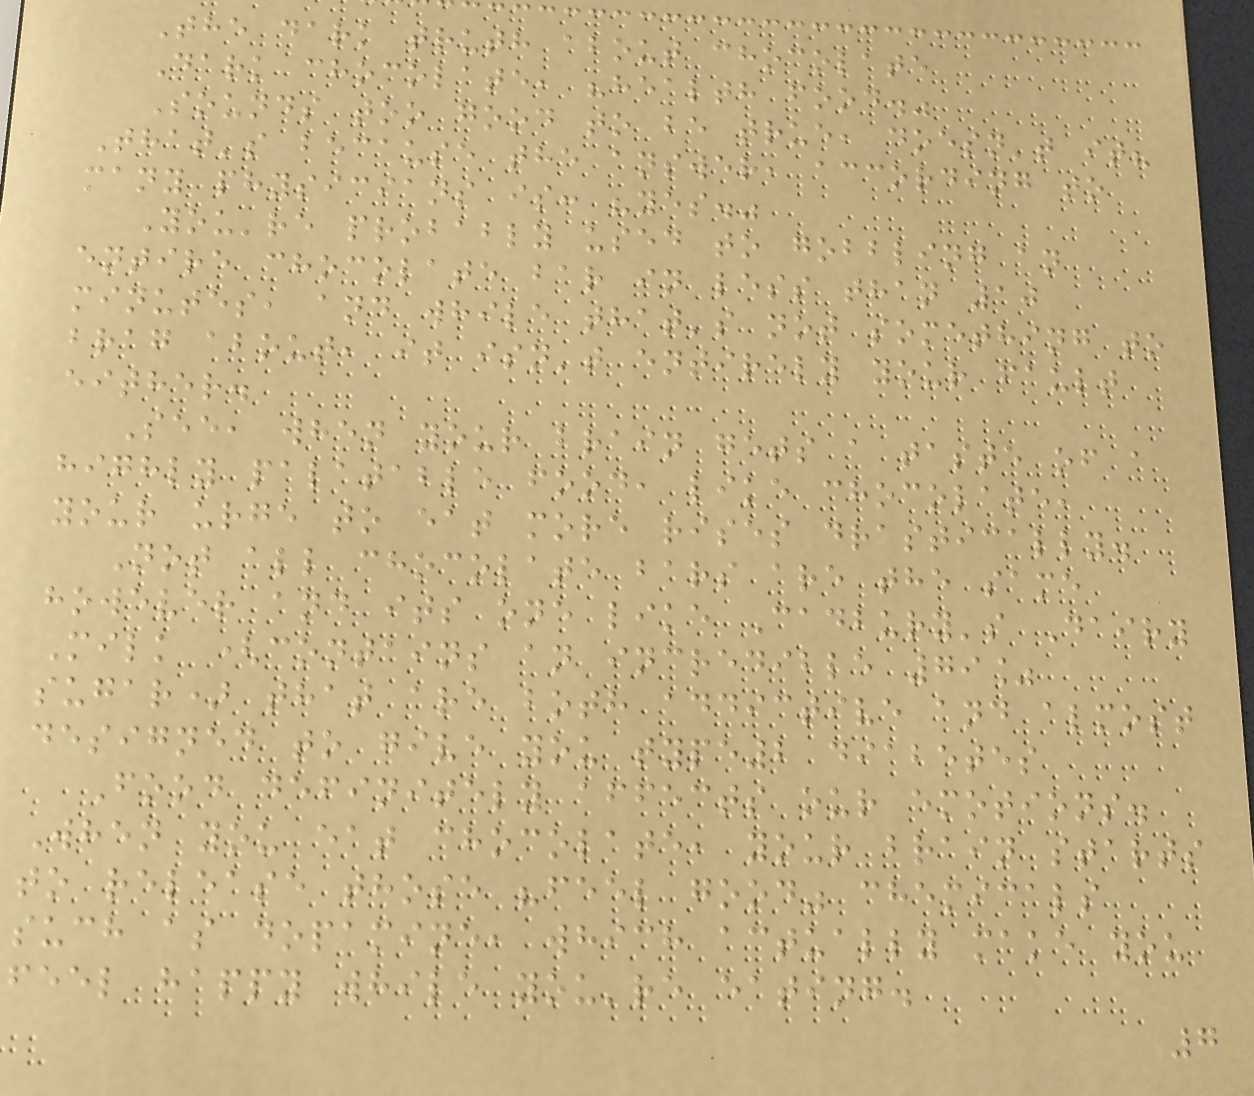The dark truth about chocolate
Dark chocolate, "health food."
Sounds too good to be true, doesn't it?
That's because the answer, according to
many physicians is: "yes."
You're probably used to gobbling an
entire chocolate bar in less than 10
minutes, and while that's not something to
brag about, it isn't entirely your fault
either.
See, when your brain gets a taste of a
highly palatable food, like chocolate,
your urge to eat more rises drastically.
Not all chocolate bars are the same
however and its one like Cadbury's Dairy
Milk (contains an incredible 79%
sugar) that are both addictive and almost
designed to give you type2 diabetes
Food definitely affects our emotions.
When you eat chocolate, your brain starts
to release those "feel good" chemicals
such as dopamine, which actually make you
feel happy while you're eating.
7
